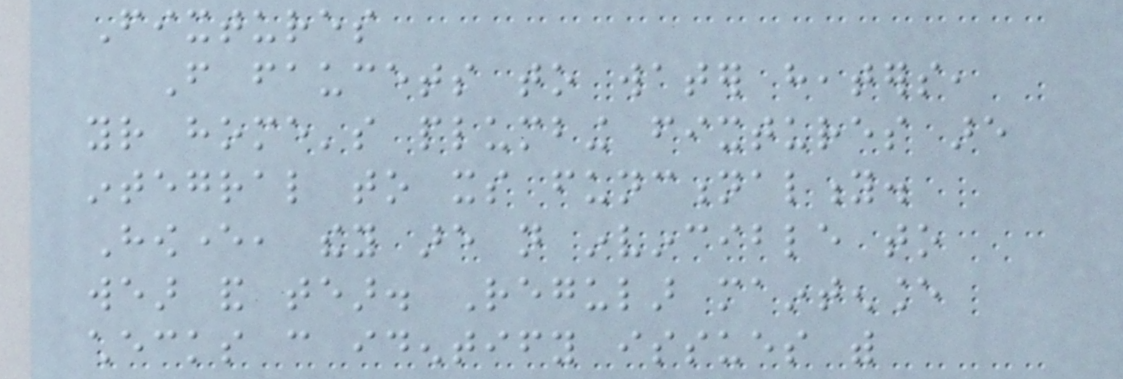Fixtures
From faucets to water heaters,
your home's plumbing fixtures are
integral to its functionality.
However, they are not invincible to
wear and tear. Regular maintenance
checks can identify issues with
